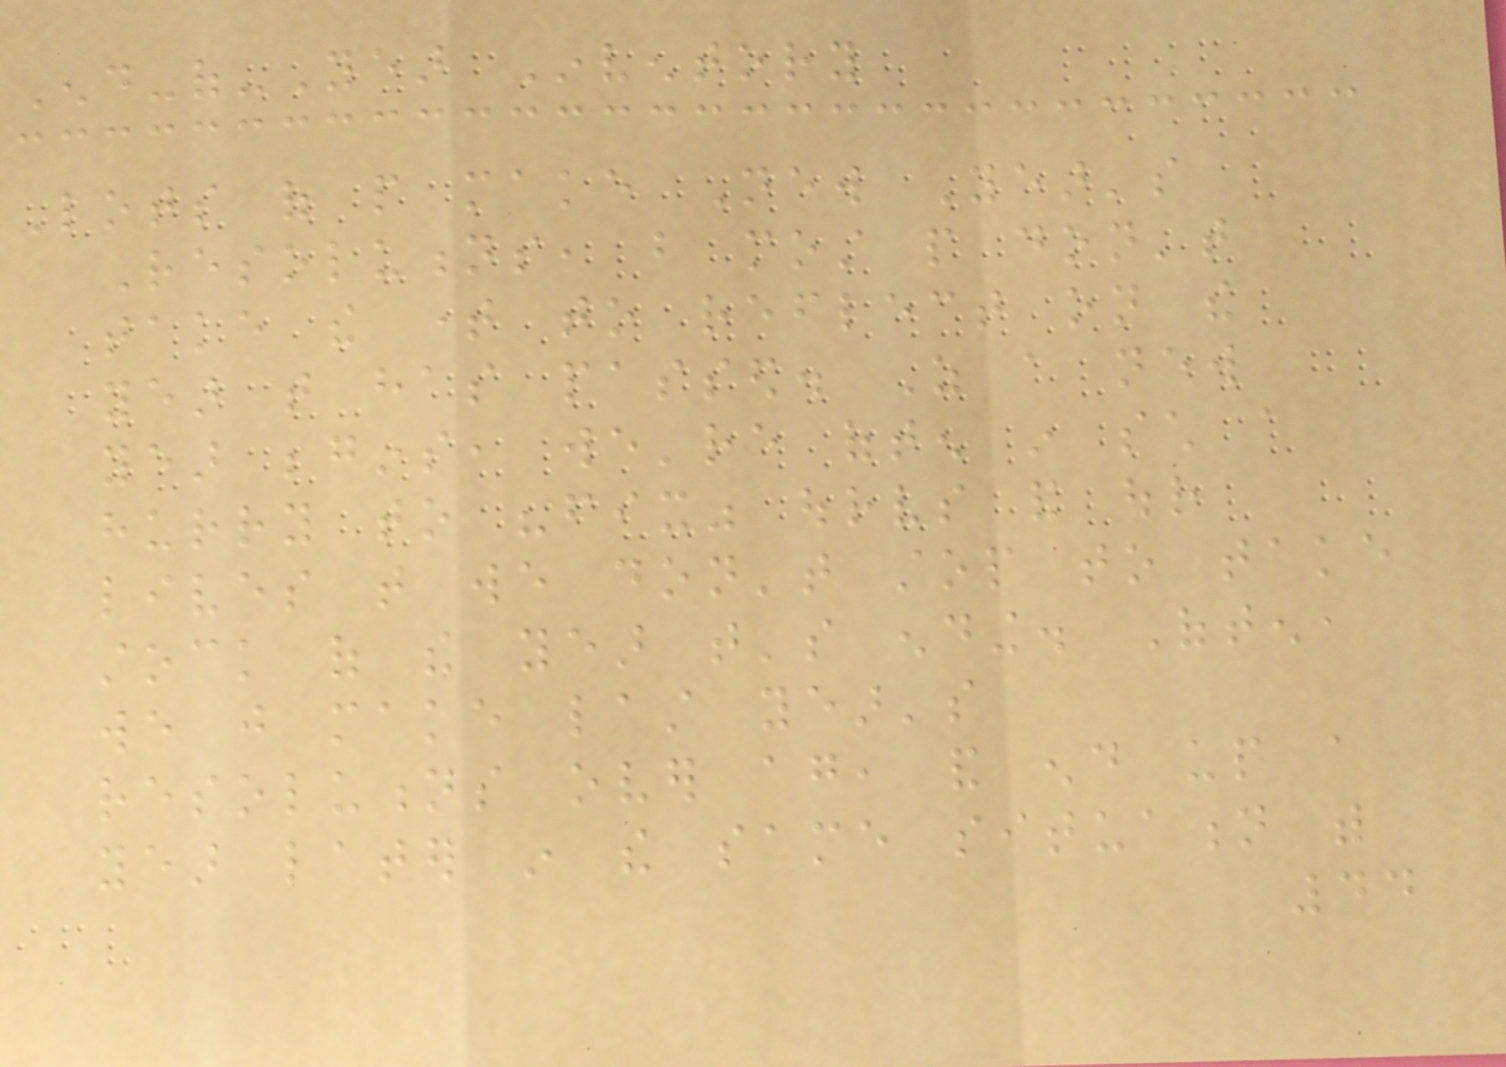End-of-Year Inventory
Lots of people make New Year's
Resolutions, but most people don't
take the time to reflect on the
year that has passed. As a new
year begins, we're often in such a
hurry to "fix" ourselves and our
lives that we don't stop to take
stock of the year that's ending. Often,
we just make last year's
resolutions over again, and end up a
year later in the same situation with
44
